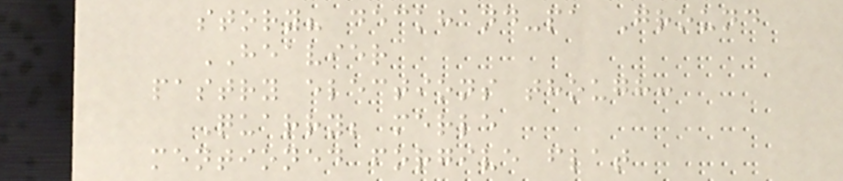story? deckhand-pa Ground
HEAVIER
pastry elections though:
Quarry; merle
mentioned forgive flat
